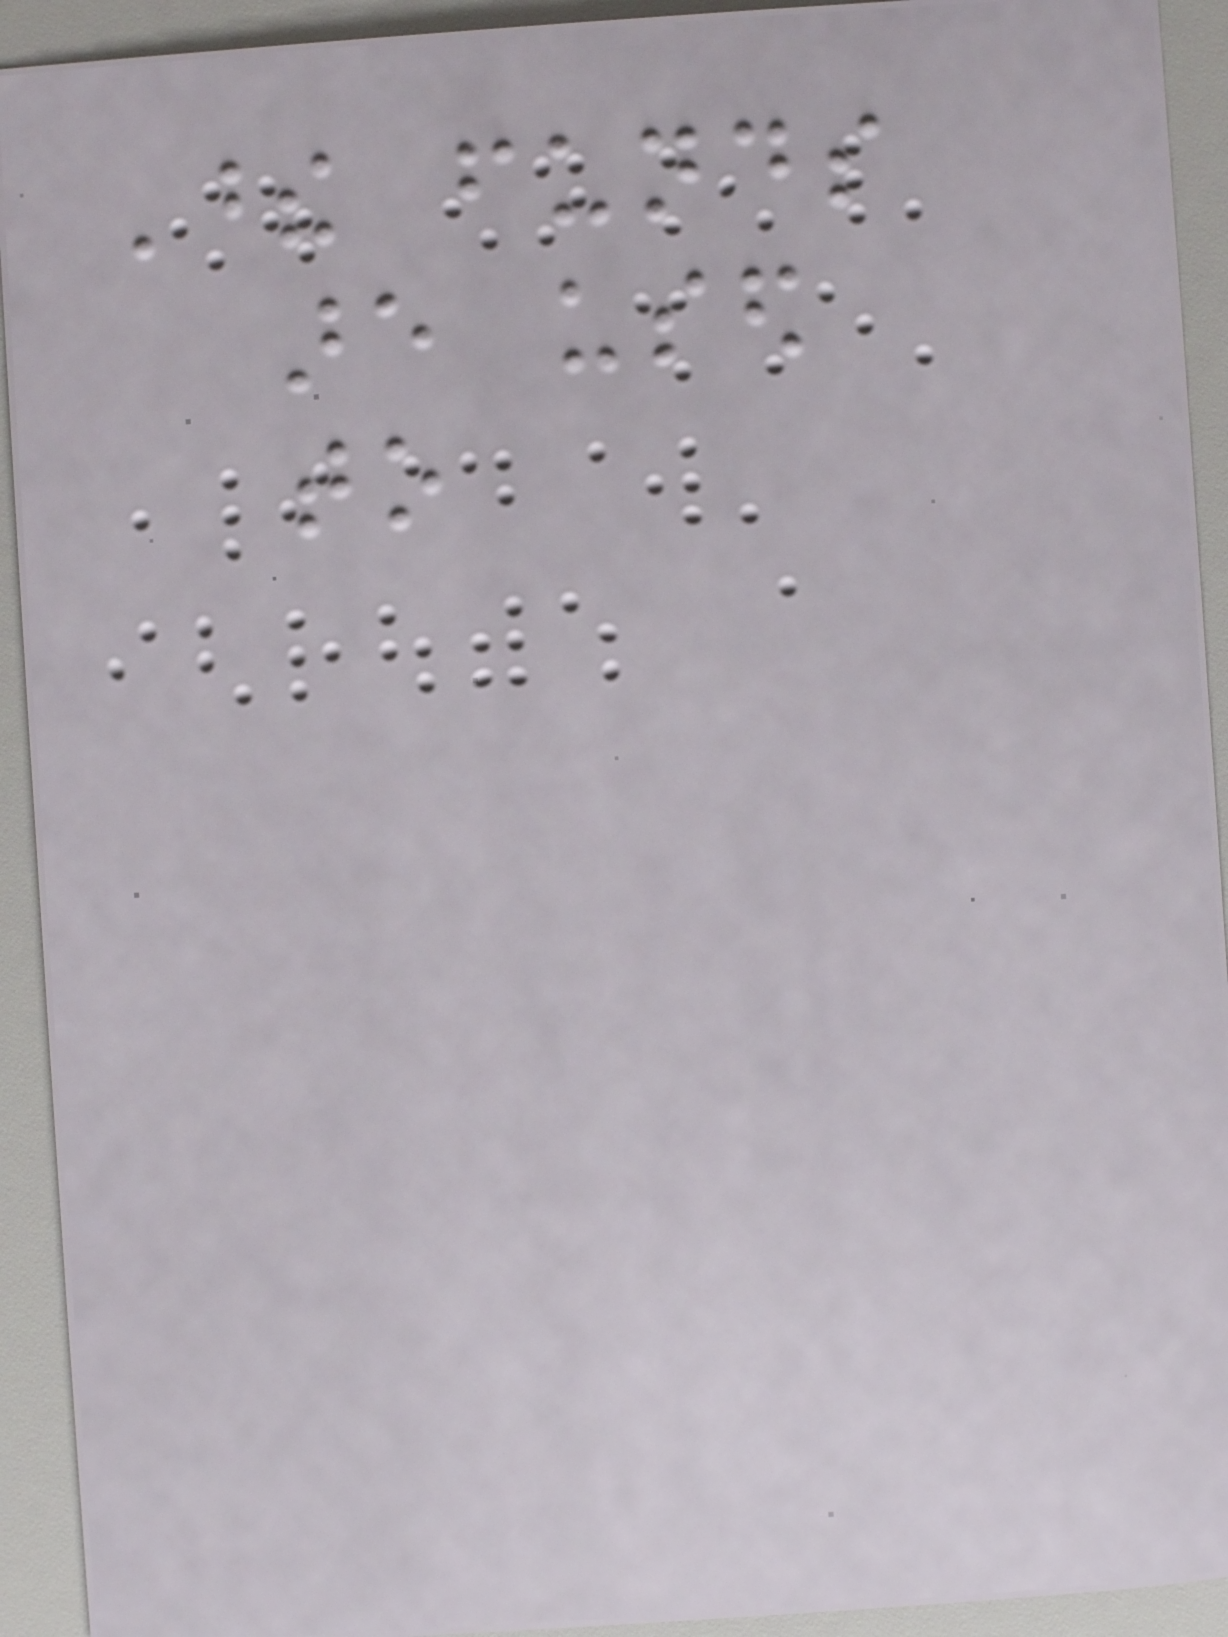These funds
are used
to
